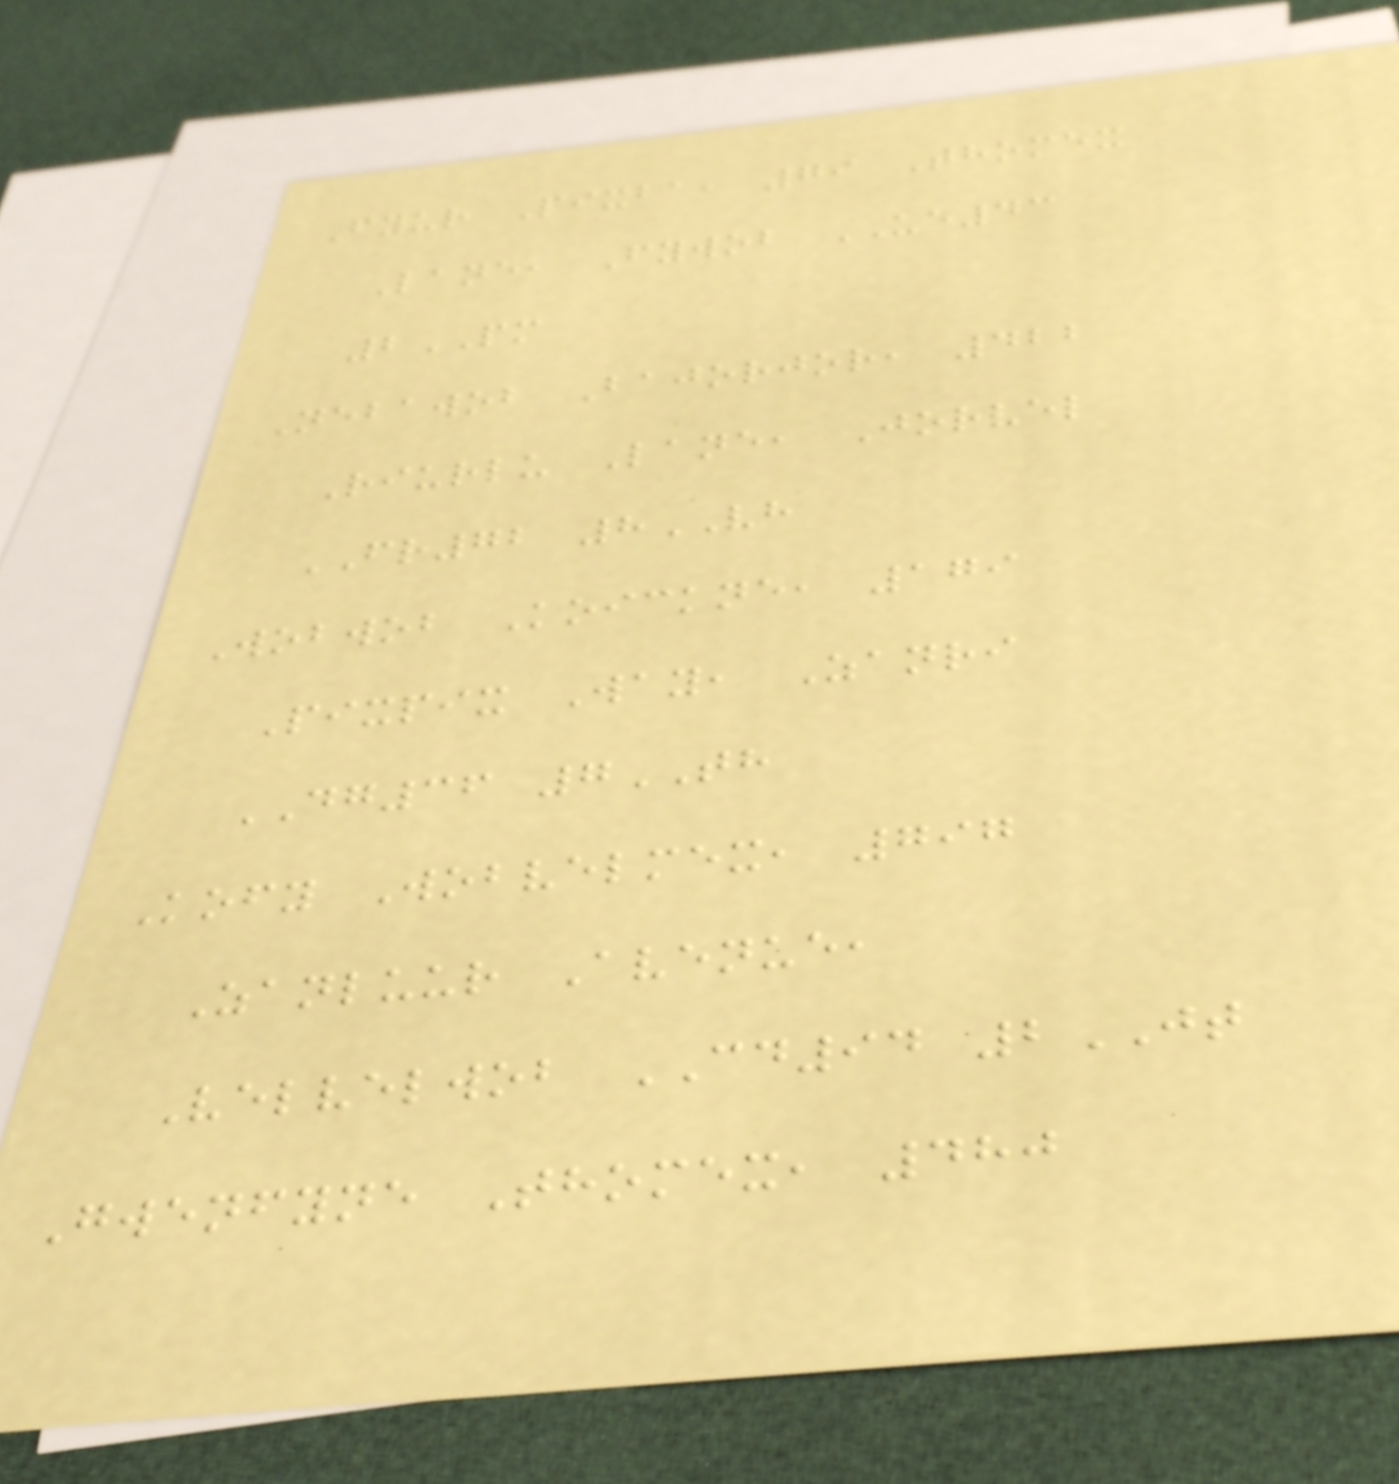Fyur Pixba, 79 Thomex
Lane, Fywob UE43
2PM
Nebawob Bajorjor, 422
Riurlu Lane, Jorvel
FR72 8VH
Wobwob Koickne, 179
Pixpix Way, Zanri
DG36 7TH
Kofy Wobvelmex, 797
Zanluur Avenue,
Velvelwob CD94 2JT
Gwenfyne Thomex, 480
